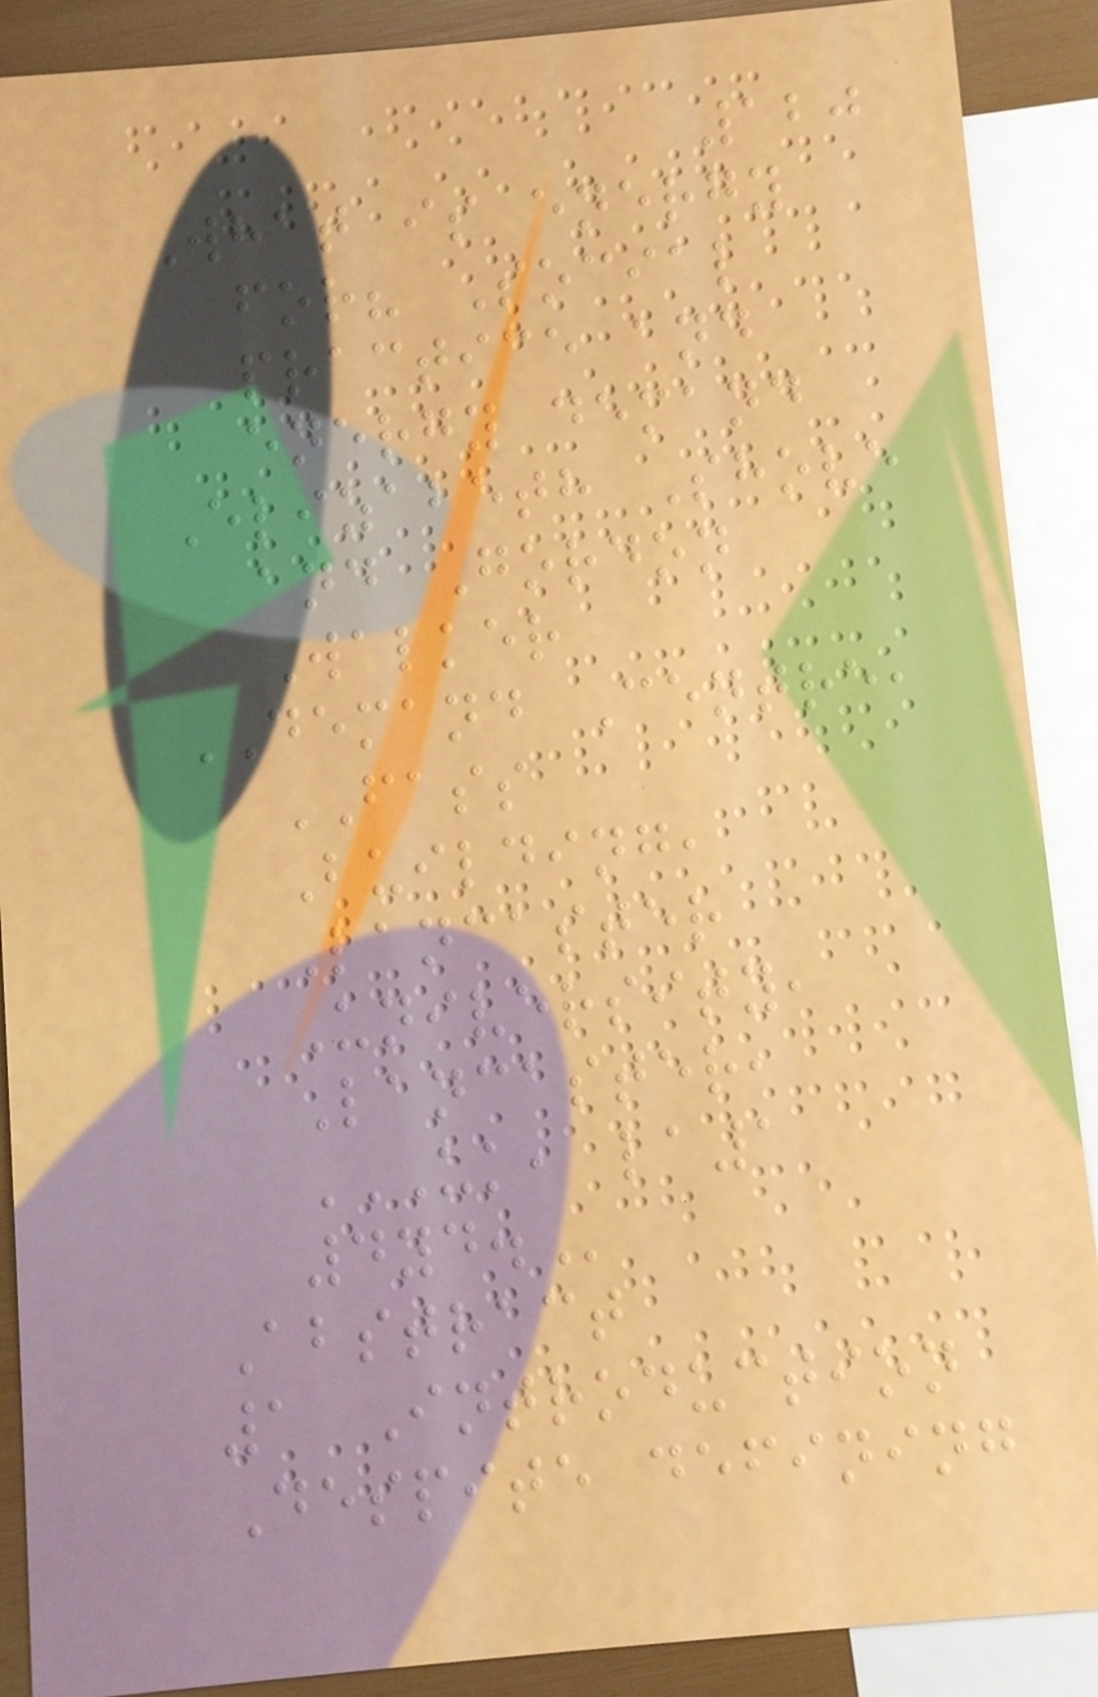120
What is energy
for? Social
practice and
energy demand
Elizabeth Shove
and Gordon
Walker
DEMAND Centre,
FASS
Building,
Lancaster
University,
Lancaster,
UK, LA1
4YD.
Abstract
1 Introduction
Despite defining
